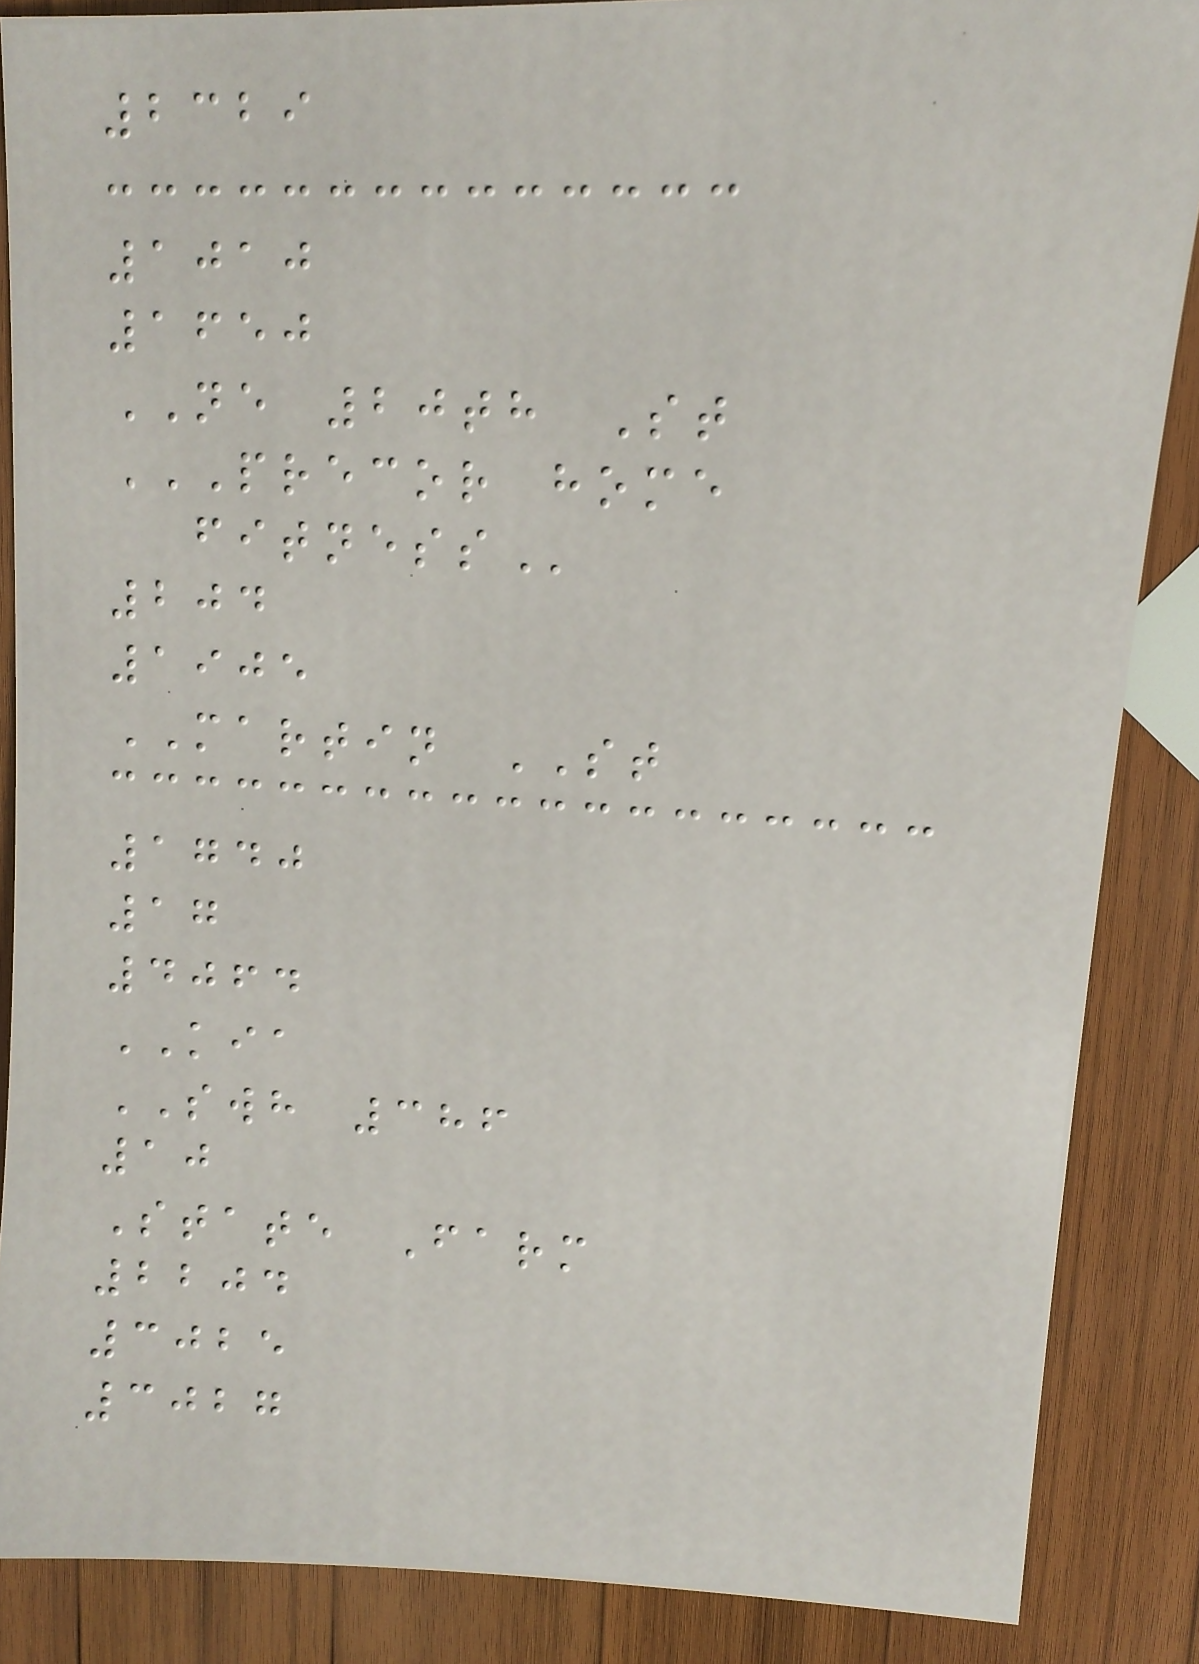2329
1010
1650
NE 20th St
PRECOR HOME
FITNESS
204
1905
MARTIN ST
1740
17
4064
KIA
SWH 386
10
State Farm
2204
3025
3027
